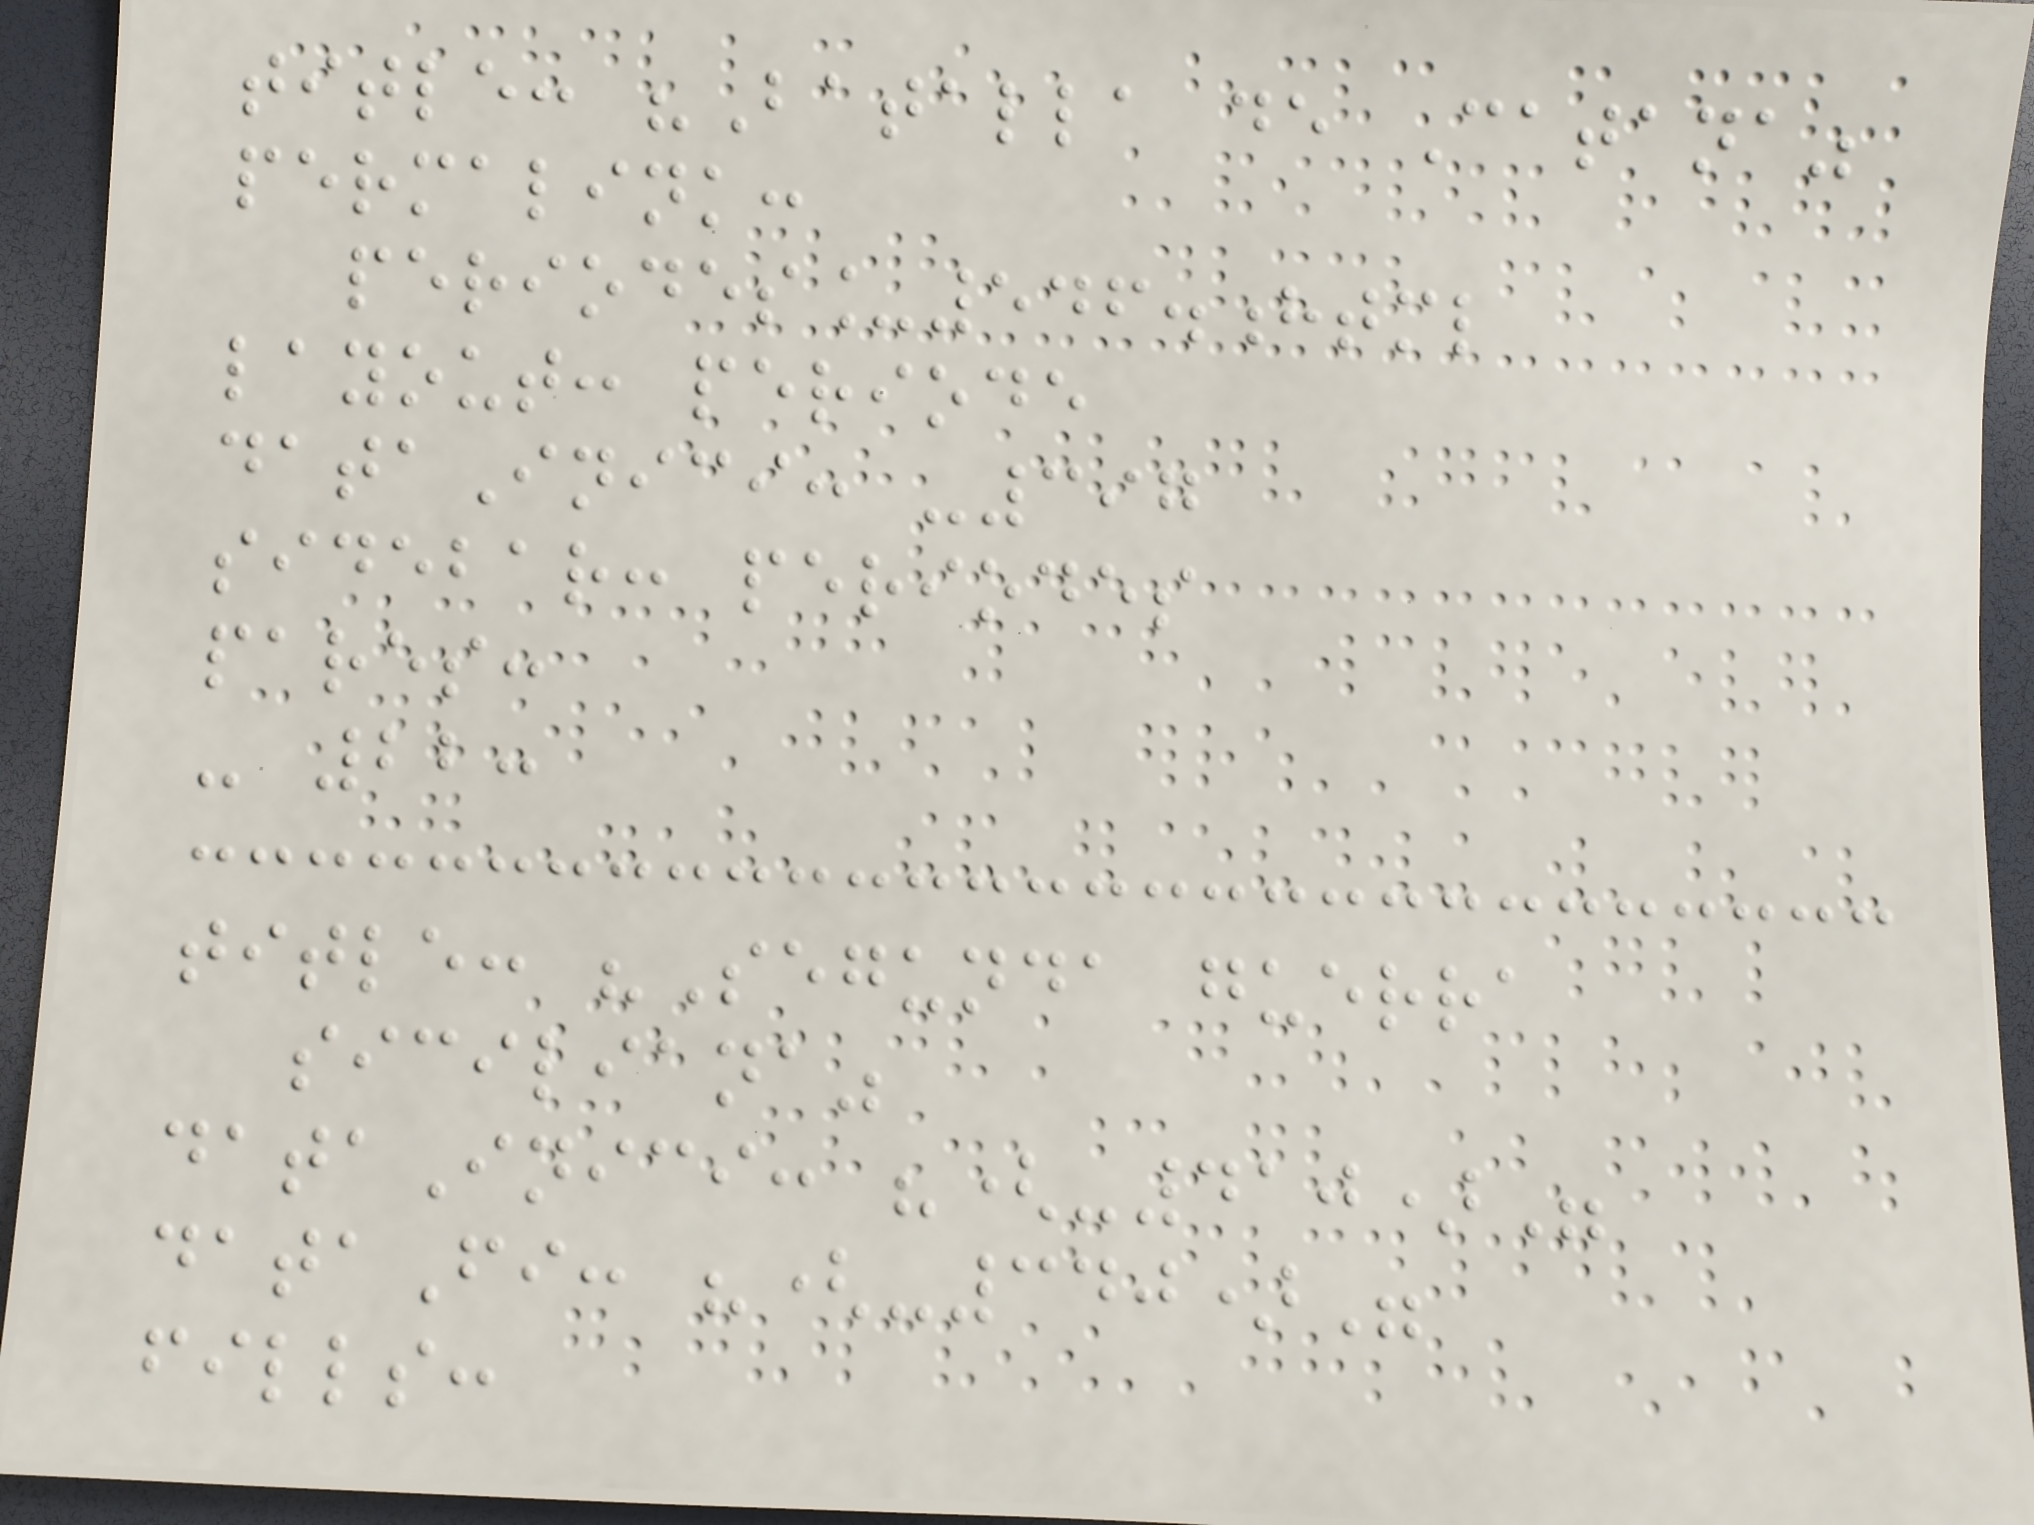title: "Batalla de Catana"
permalink:
periodes_546.html
layout: periode
dataInici: -397
sidebar: periodes
pares:
- 22:
title: "Segunda guerra
siciliana"
dataInici: "(-410)"
dataFi: "(-340)"
fills:
